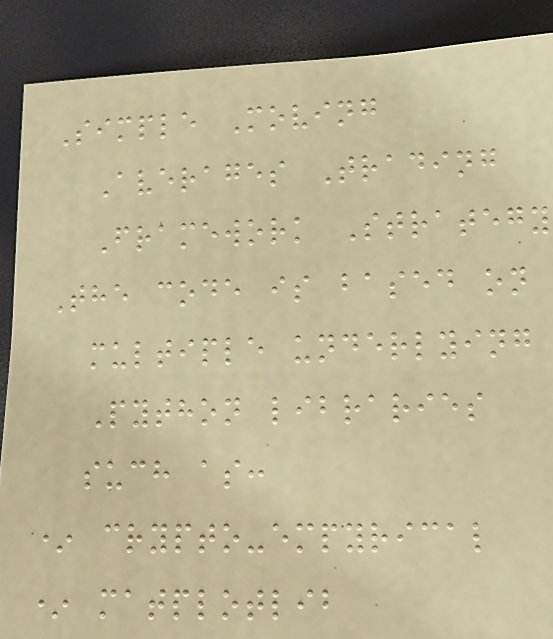Simple Moving
Averages Trading
Framework Strategy
The code is based on
multiple underlying
Python libraries
such as:
* crypto-empyrical
* matplotlib
